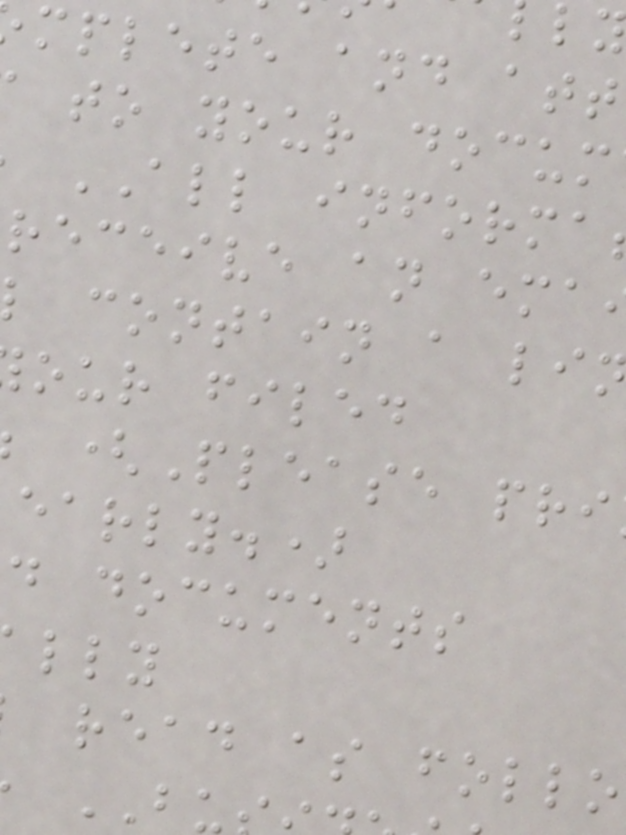mplete and att
to your docum
ALL informa
receive an ema
contain a li
our filed
(Please pri
early.)
d documents
read as follo
